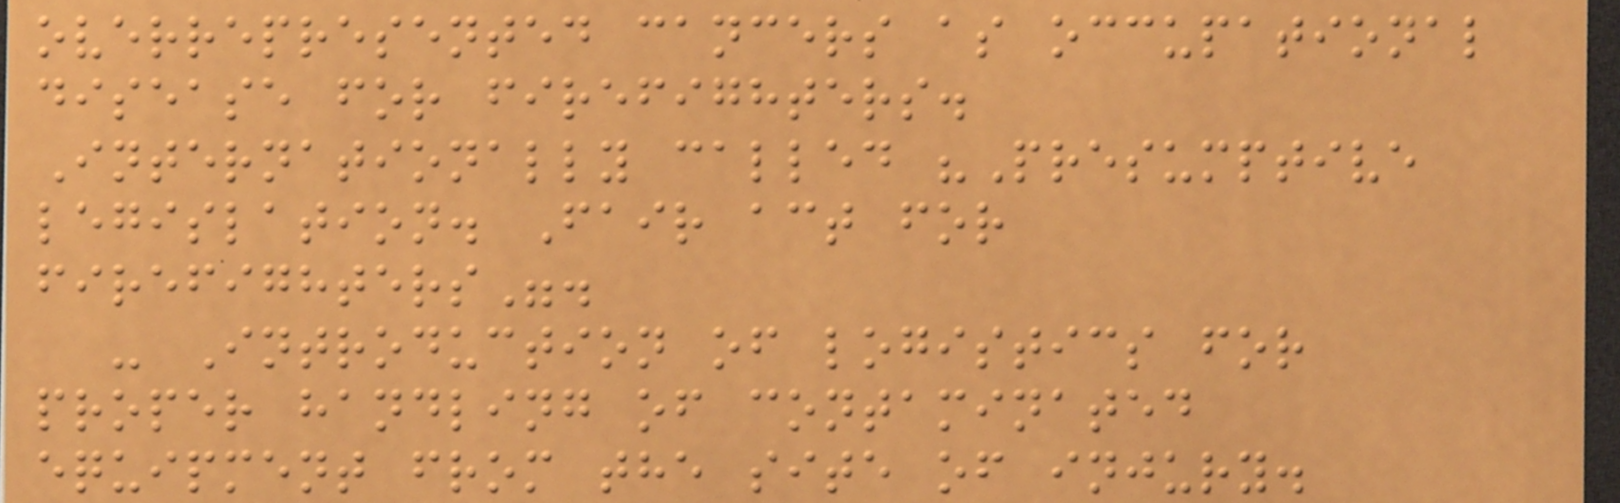overrepresented cancers as occupational
disease for firefighters.
Internationally called "Presumptive
legislation. Fair act for
firefighters".
- Introduction of logistics for
proper handling of contaminated
equipment from the site of injury.
